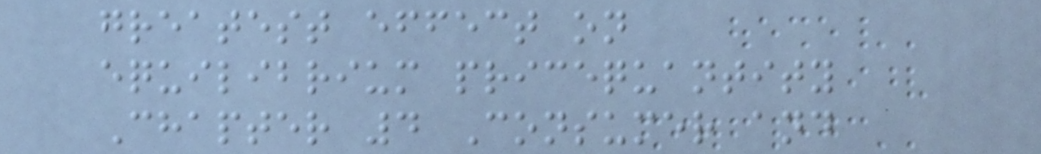greatest effect on
equilibrium pricequantity
Chapter 4 Consumer and
